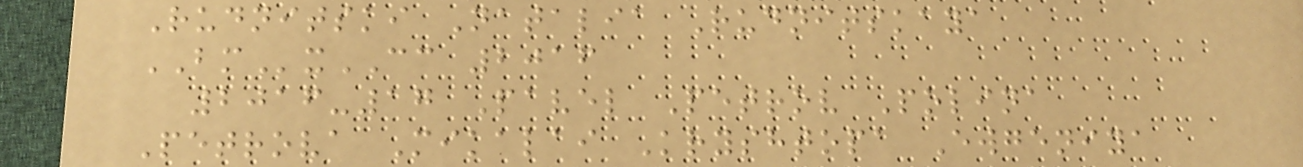Rudnitski Natalia Rudnitskaya
BMxCC 2016
2016-17 Pavel Petrov Polina
Petrova Mikalai Kryshtopa Ewgeniya
